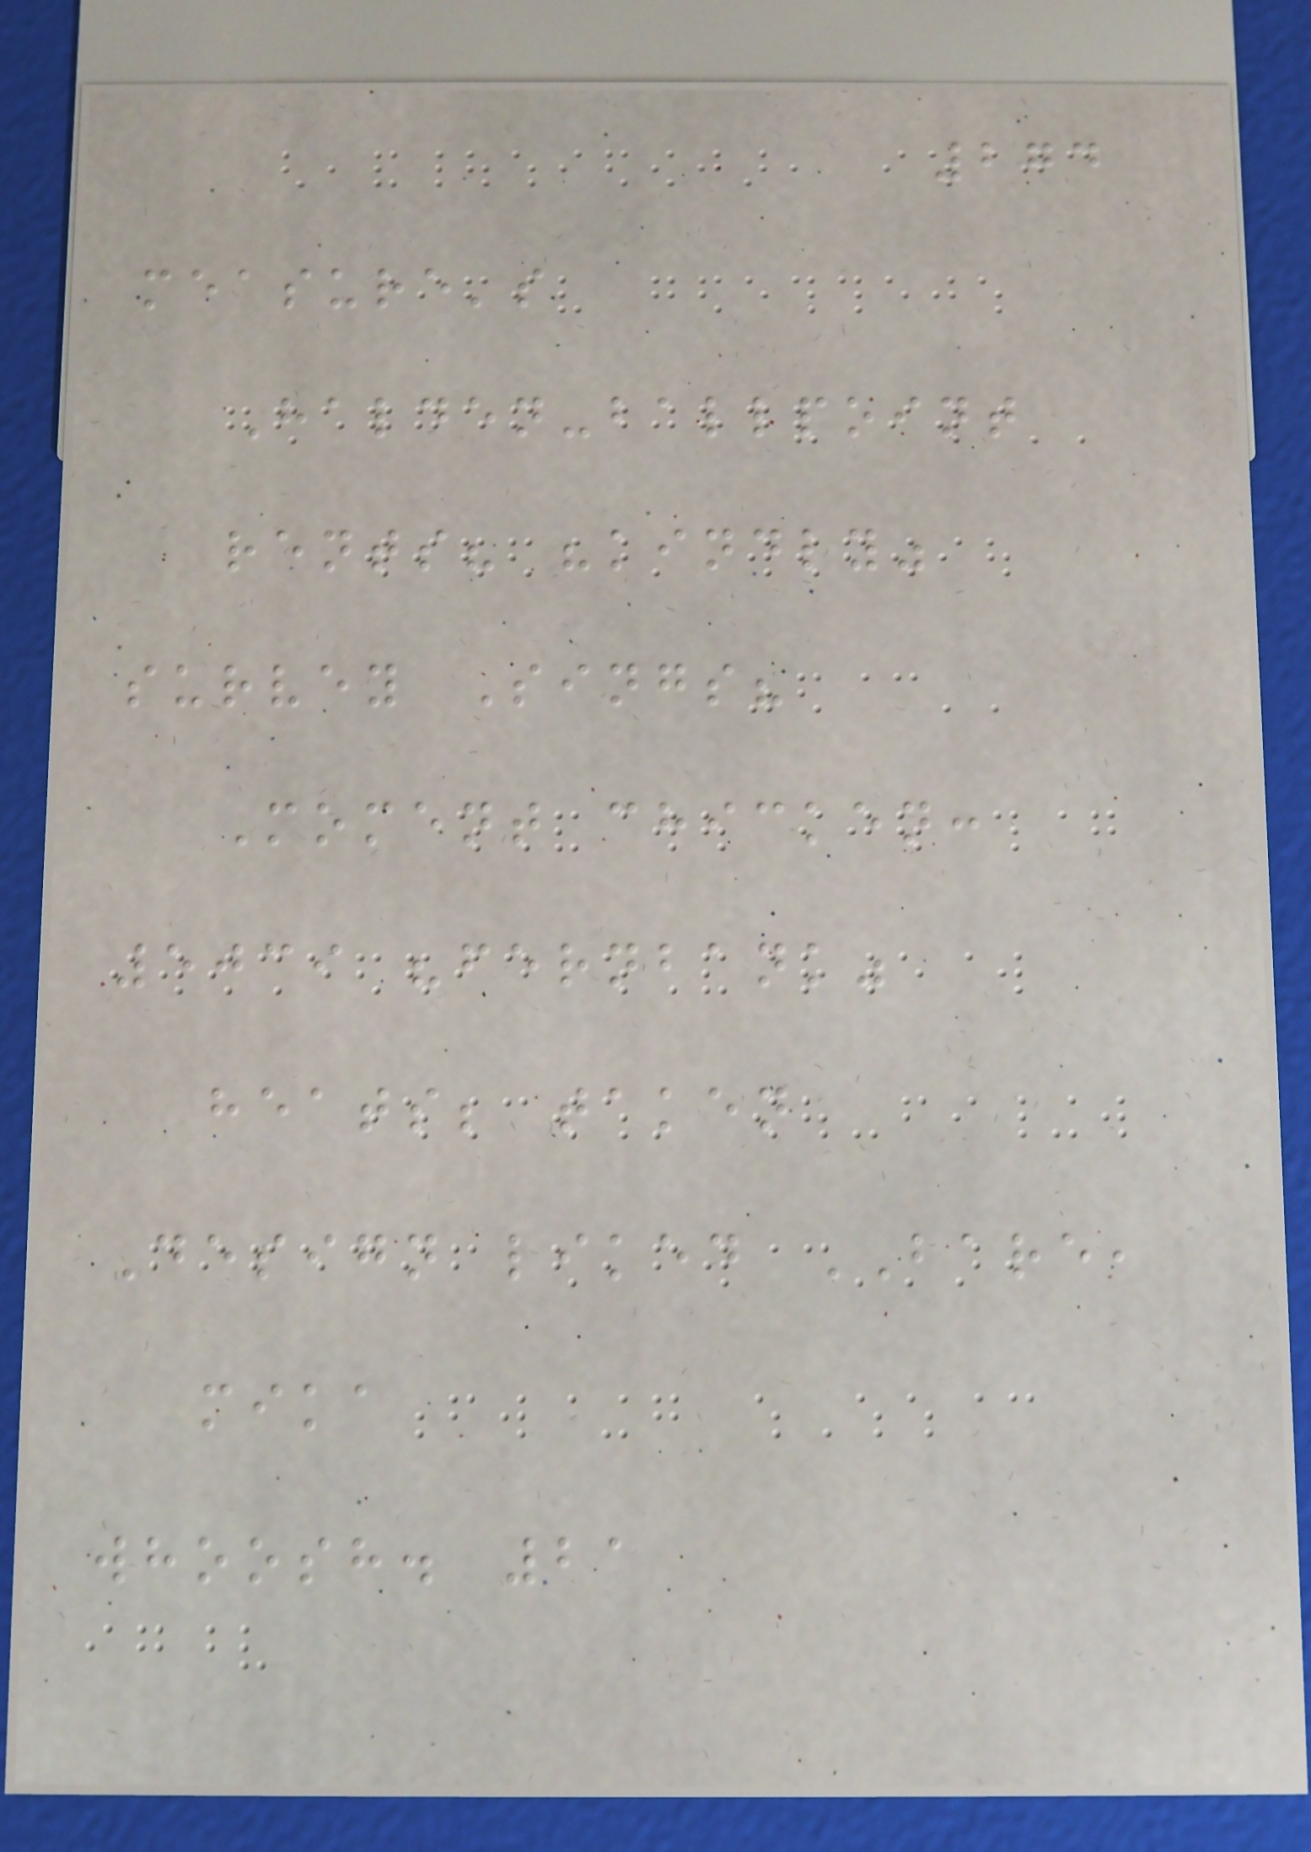274
measure's
Halden-ballpoint
rents? "kindly"
survey Sings?
Moment chicken:
5039 "fernbank"
heats; taken
Design liked BARE,
mika
whoosh. 21
